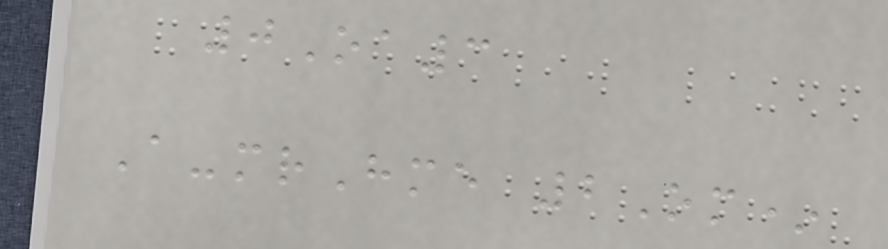0Oa3
A-mrHme 2Om*
